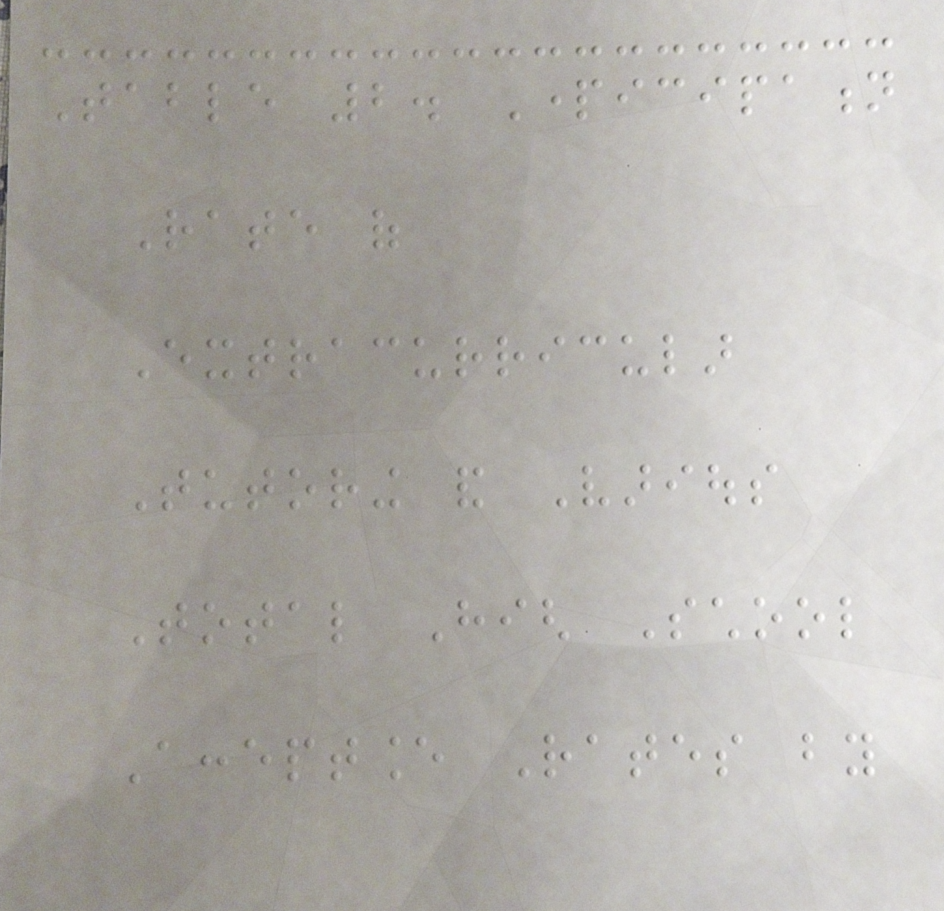Table 2. Participation
Rate of
Extracurricular
Tutoring and Various
Total High School
Acceptance Rates by
